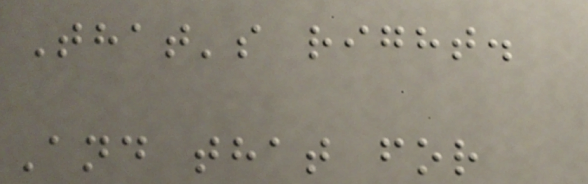That's right.
And that for
